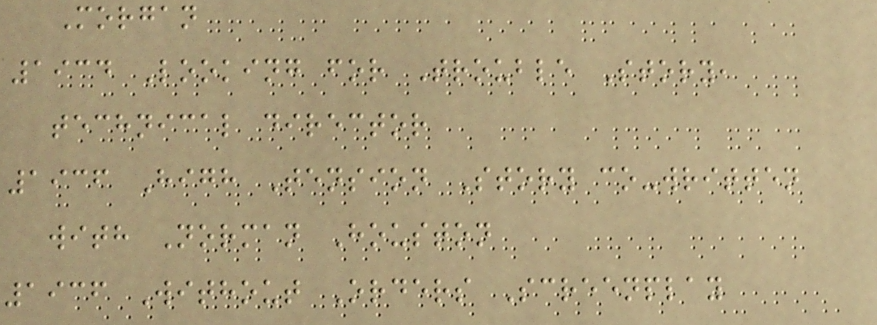Morgan
1934 Looking for Trouble Story,
technical director
1936 High Tension Story co-written
with Norman Houston
1936 Without Orders Screenplay
